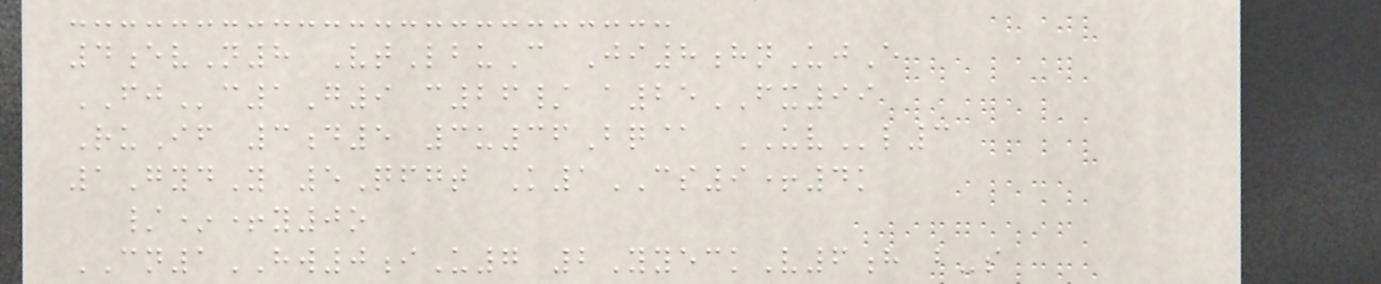4evN8 VtLbuC Ji8hnUjE
FJc1G9 c26/ a25FX99
RuIf 3d5 3u36Bq@ UVl3
1GydY 5Qfgt K1CS9+4k
/*+y0o
CN1HW0iU7 2YyeckV6h b-s
